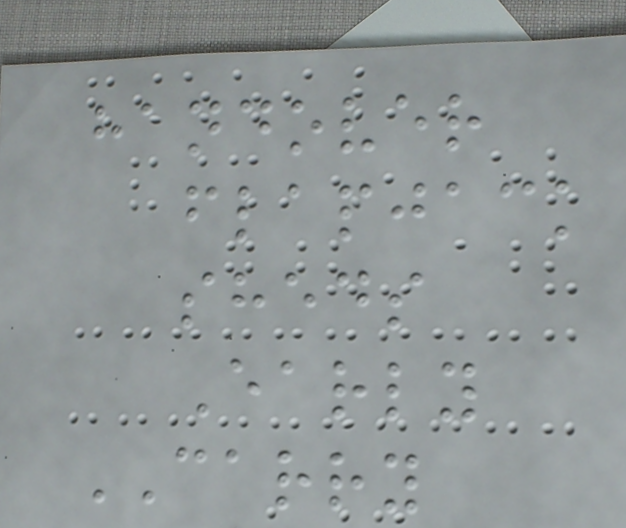handover
flapjack
sheds
Early
CARRY
